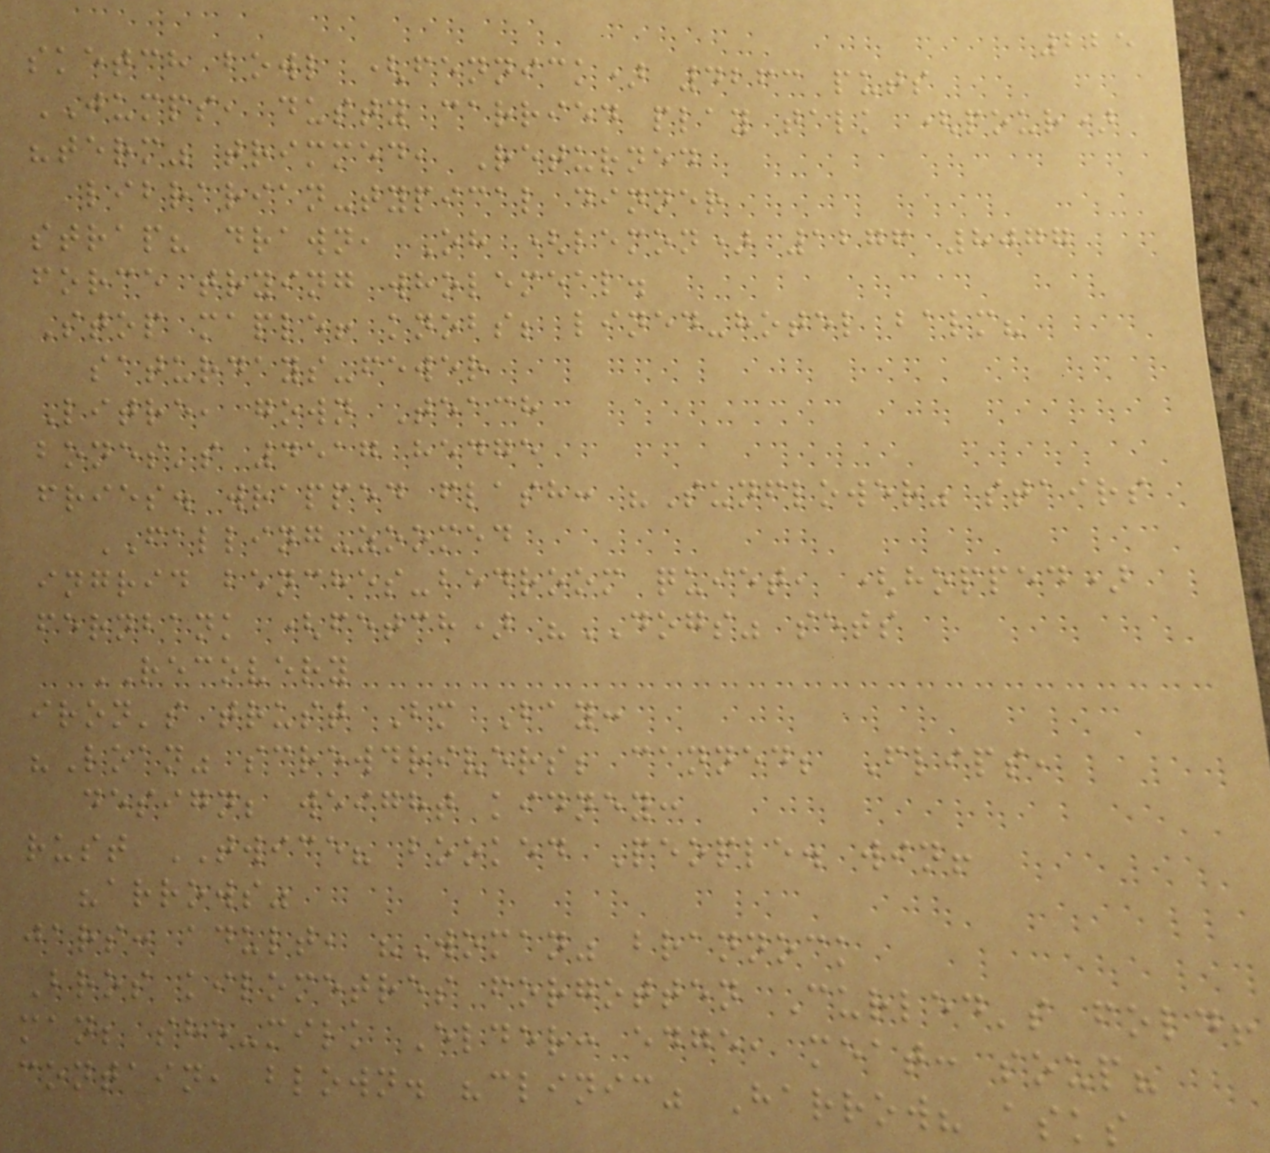225
sketch bowl (fennick) 4263 puts
JUMPS, dusty carried play talk (pour)
"term" trimmed, Returned
librarian-typical dinner
strap? drawn, Oh (lemon) 1276 8077
force trying wholemeal.
Stop maple! knobs; lined-hotel balm?
saturdays-fewer
Litre, gown Teach
bones's 4517 hedge
fries. wrapped flash: "Sunflower" stairs
FALLING-zoomed
ingrid benches-bedroom quiet, (hopped)
fernbank (fetch) "DOGS" sets
RECOVERY
iron's trust Bm Bay:
"Loan" screwdrivers; canned; Flips,
design; weight kidney:
rust TWICE? booked People. win!
"arrows"
jars: adult, "Woman" brannock
Bros kilometres forgotten Curled's fold!
man; she-milk Elder: edge, meat: soup?
contain, blown. "clinic" Harrow? asks
